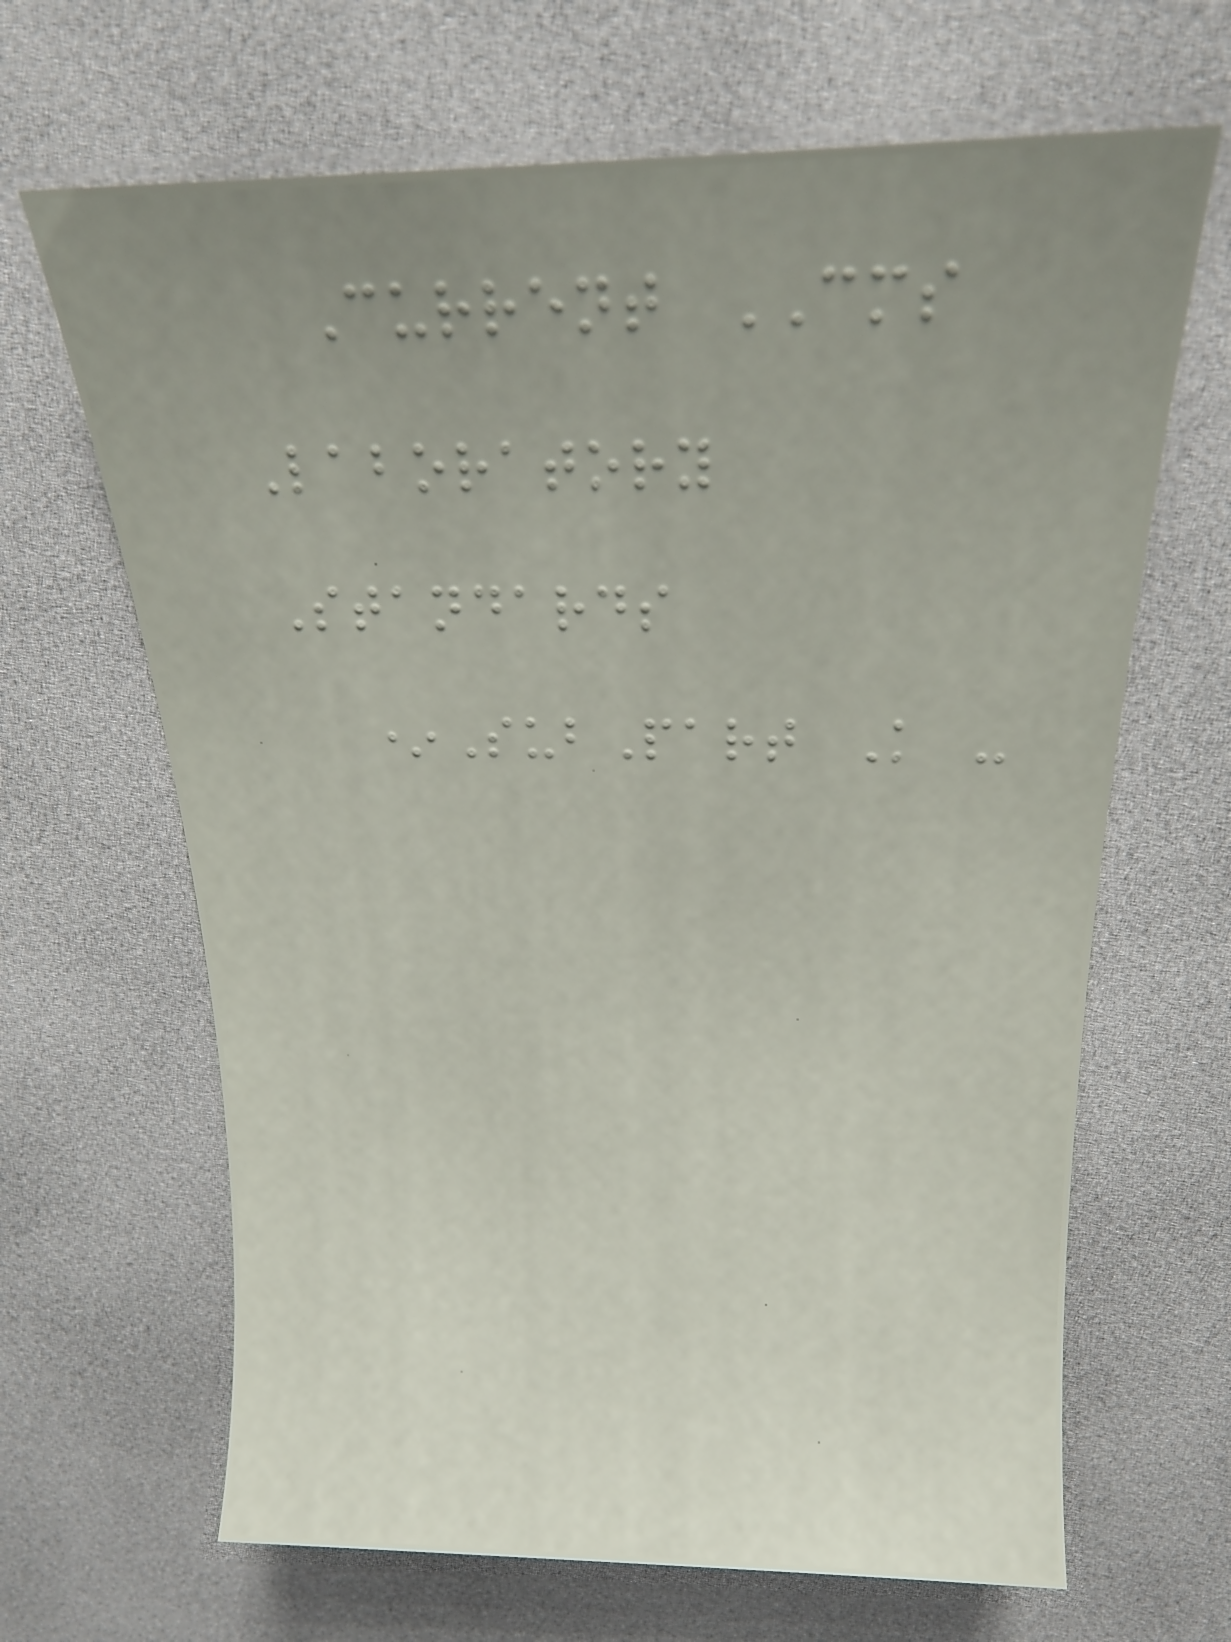Current CMS
Laboratory
Standards
*SubPart K -
